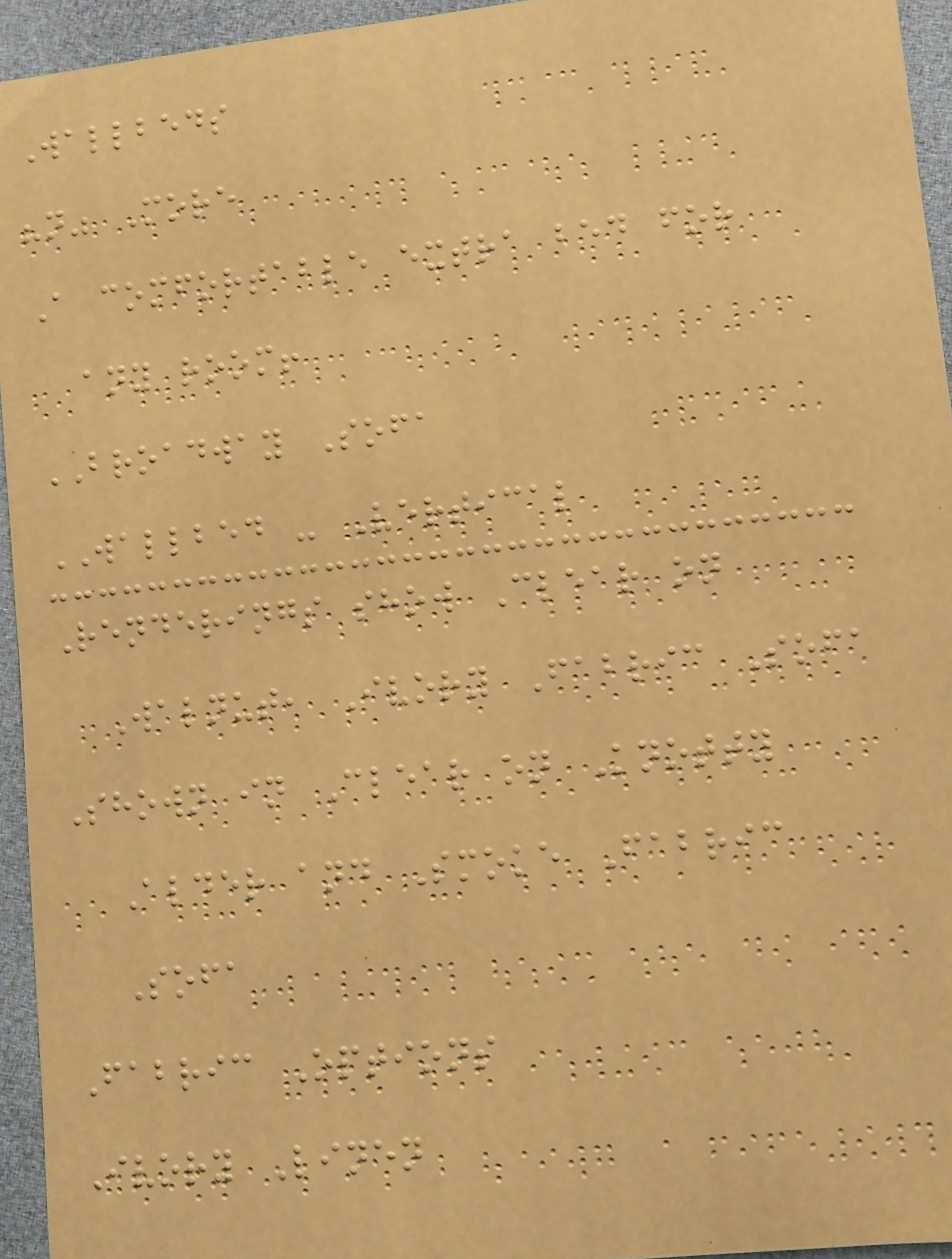Wallbeds
"n" More
A comfortable extra bed for
any room!
BROADWAY Sofa
WALLBED - Vertical
Renderings show Clear on
Walnut, Ivory Fabric Sofa
Shown in Clear on Knotty
Alder and Smoke Fabric
Sofa
Fabric Options
Ivory Linen
